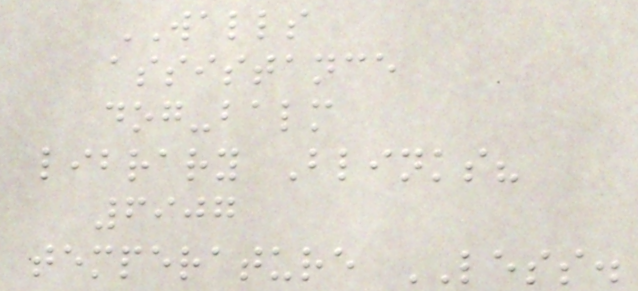WALLS
assistance
dog-balm
library Blinks?
6907
temperature LESS.
